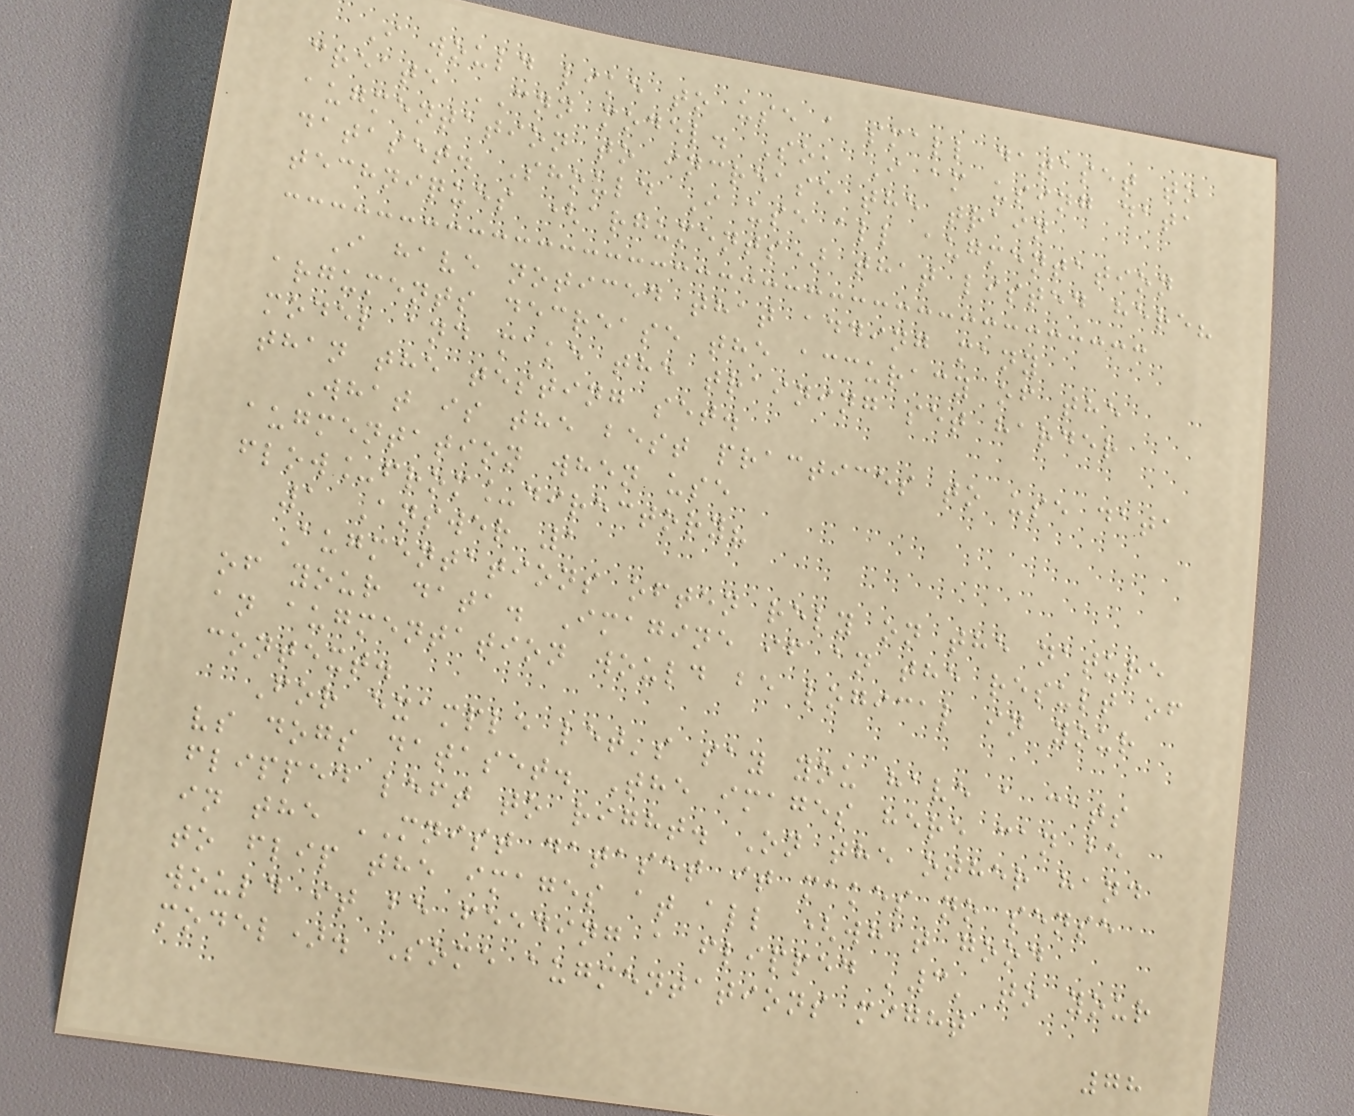I would like to use a small dataset to
create CNN model. So, I am using data
augmentation to increase the train
dataset. Should I use all augmentation
techniques (arguments) that listed here?
I have noticed that adding many
arguments decrease the accuracy of the
model and make the training set harder
than the testing set.
What is the best practices to use data
augmentation when use
flow_from_directory?
1 Answer 1
Augmentations often rely on the nature
of your data. Imagine if an the result of
an augmentation would be logical in your
context.
For example let's say you have a cats
vs dogs dataset. The images here can be
flipped left to right. On the other hand
in the MNIST dataset it makes no sense
to flip the images at all (what good
would it be feeding a flipped '3' to your
model). Some augmentations might
78
